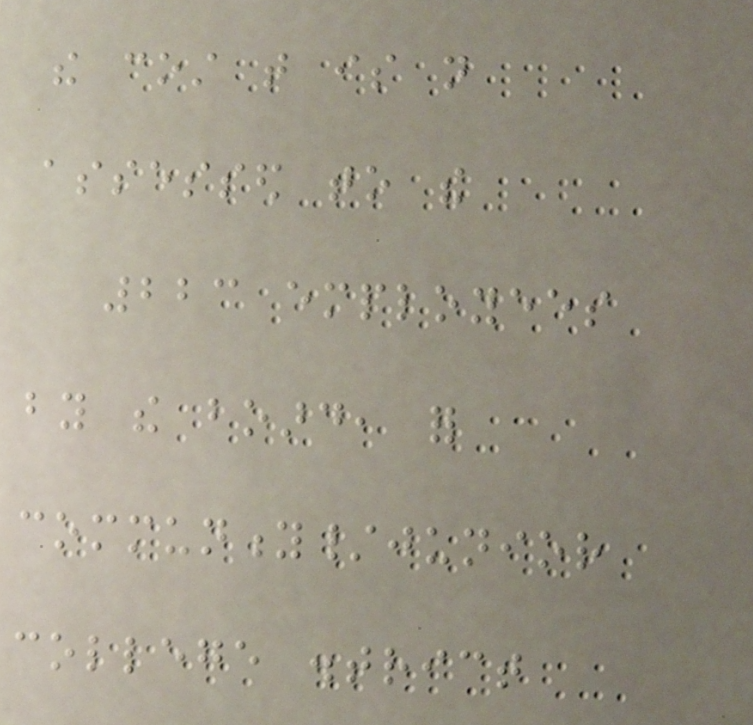the cost that is not
assessed to the
223 employees
by the board, for
community/junior
college district
